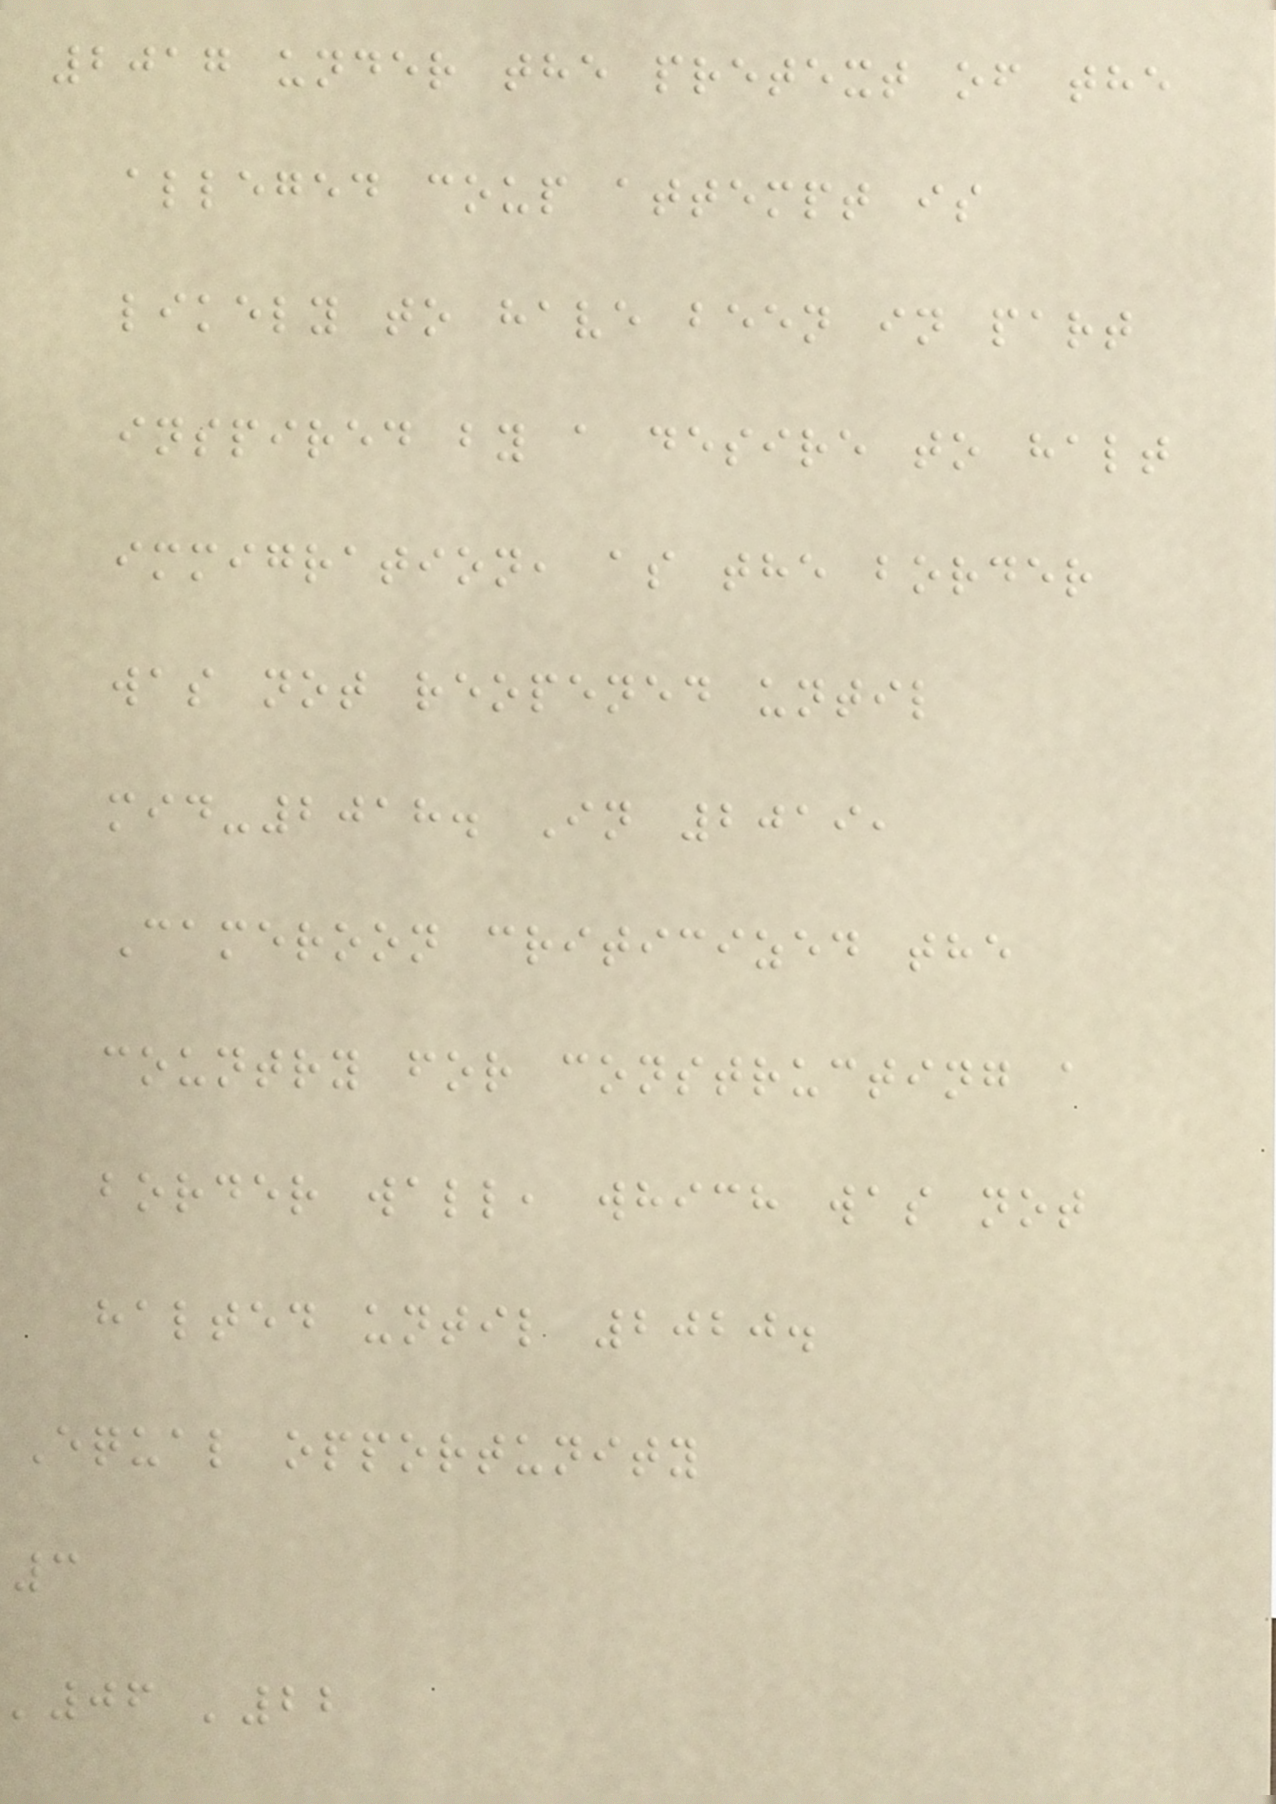2017 under the pretext of the
alleged coup attempt is
likely to have been in part
inspired by a desire to halt
immigration, as the border
was not reopened until
mid-2018. In 2019,
Cameroon criticized the
country for constructing a
border wall, which was not
halted until 2020.
Equal opportunity
3
'06 '22
